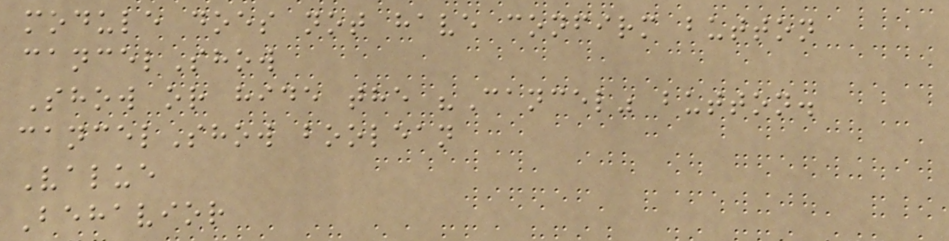module does not have confirm button
cancelShow
Show or hide the "Cancel" button.
cancelShow boolean
Value
Behavior
